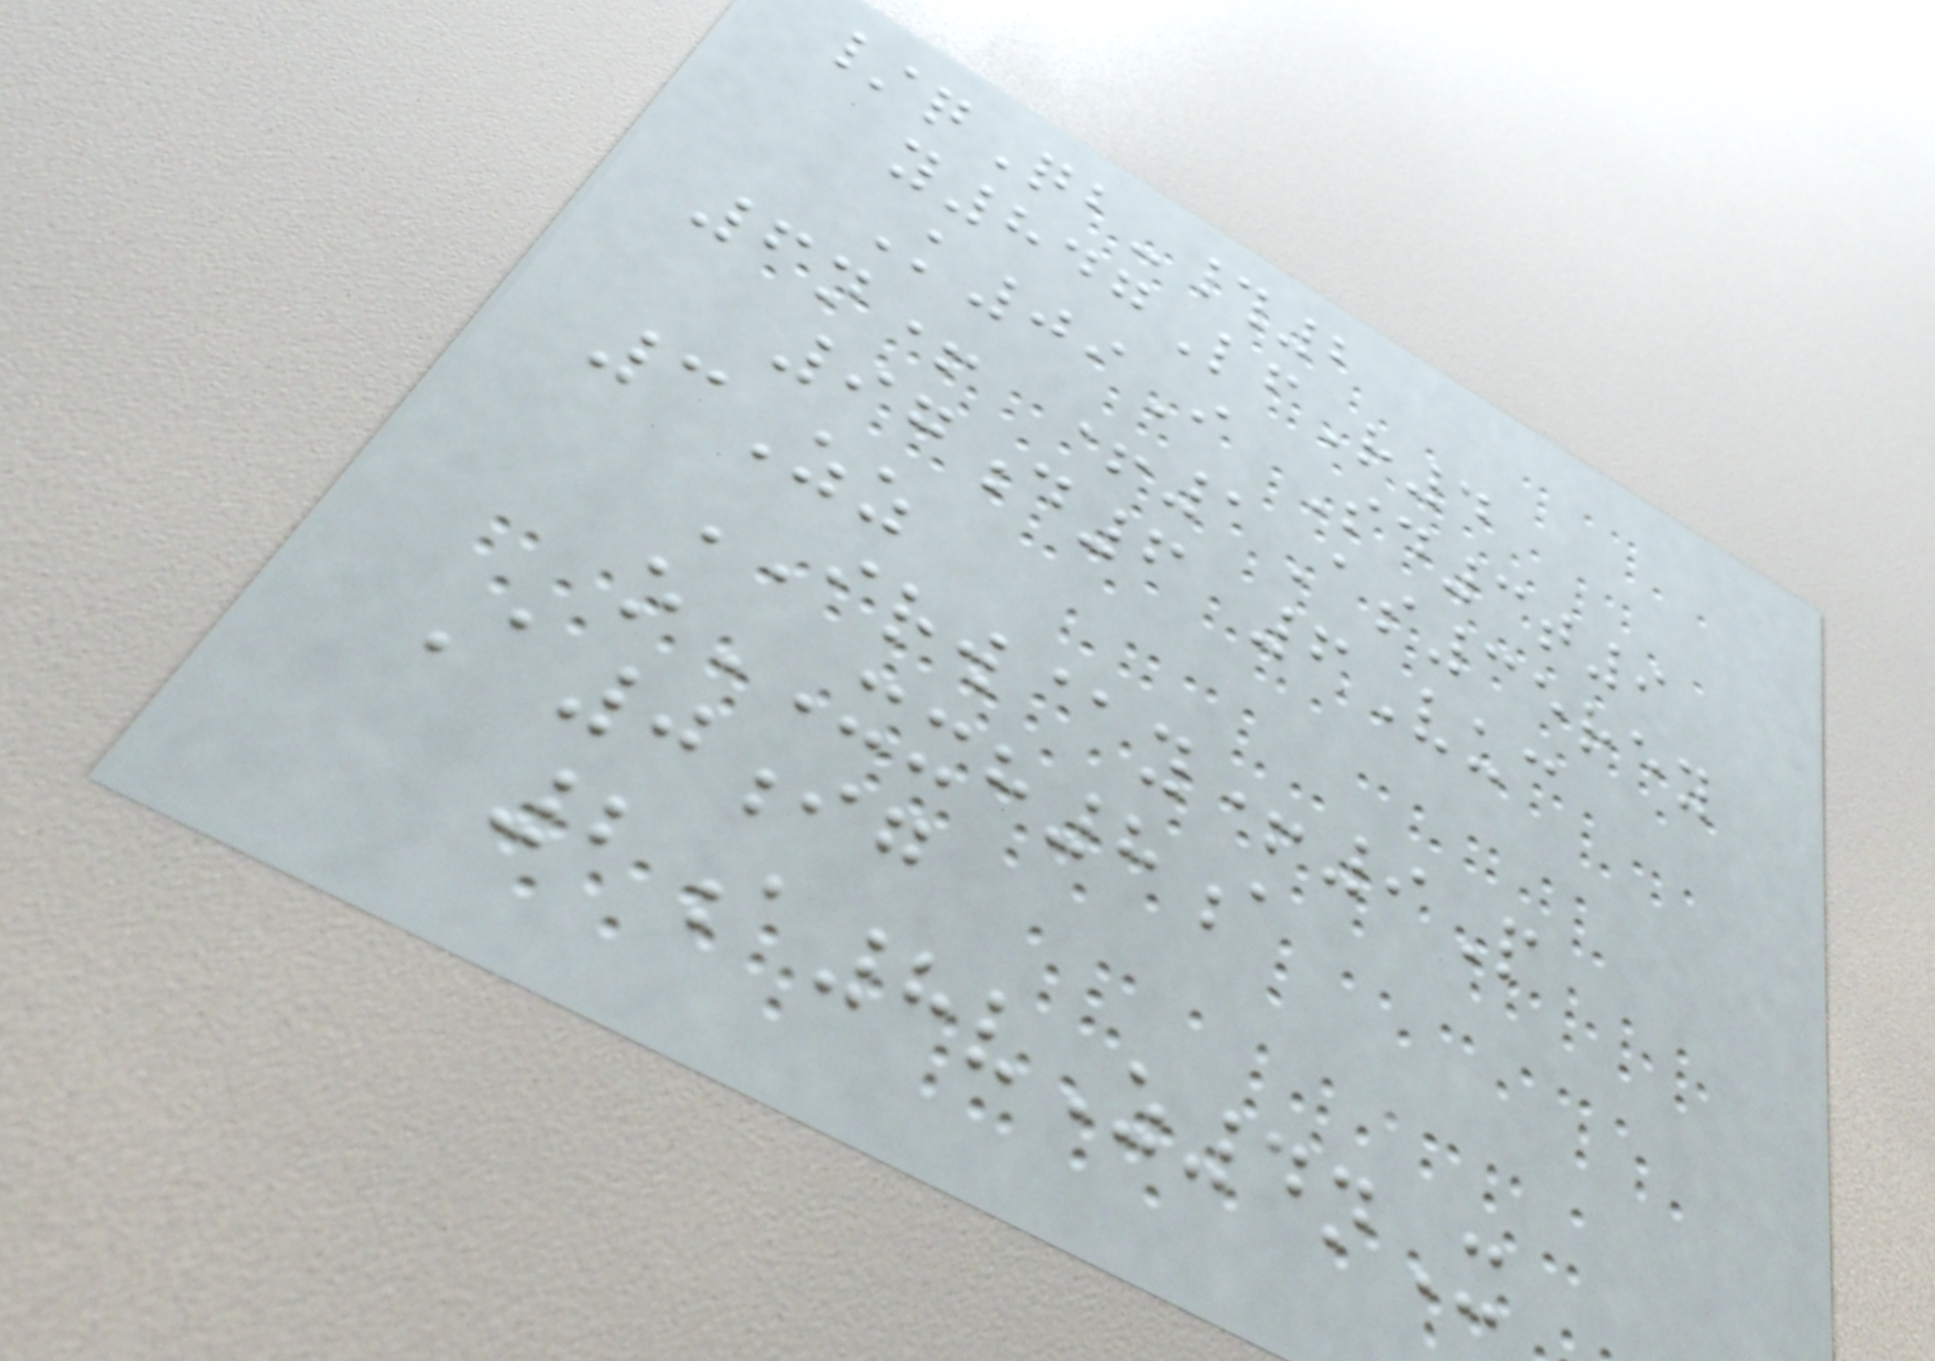/qQb-#2
y847LfR4
K09I Sd3t9
6n+ +1As35rey
97d6 6Vuc
3Zz
IRW@y+9P
oXXH8a
A0ig
2a8vZ4nX
